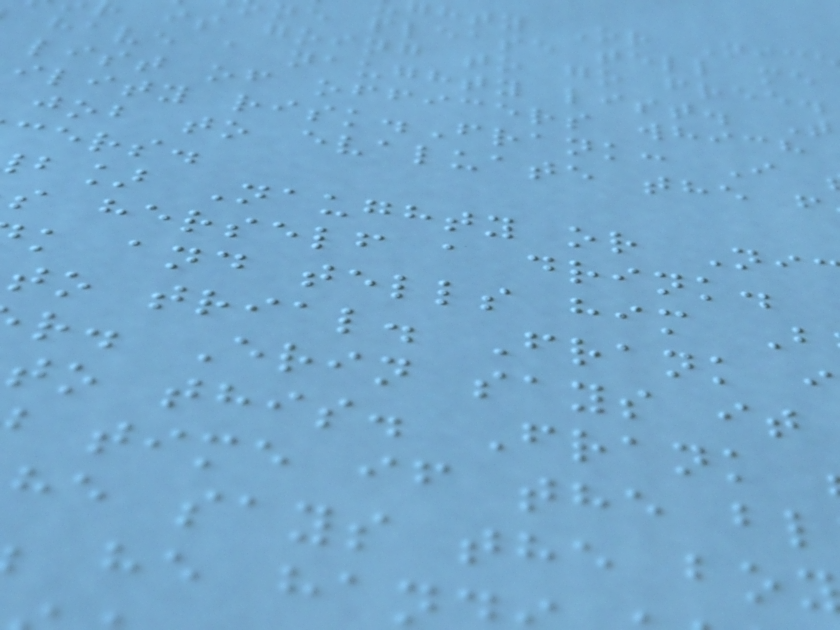hty Or Nic
ne please tell me
is going to go free.
have a naughty list. T
list of officers which
ility risk.Frank: I
job to evaluate the f
cers.
b] Naughty or Ni
s herself a drink.
k and tells him B
to trial. Frank i
r. Erin says it
to this. Frank
time if the bl
he says the bo
